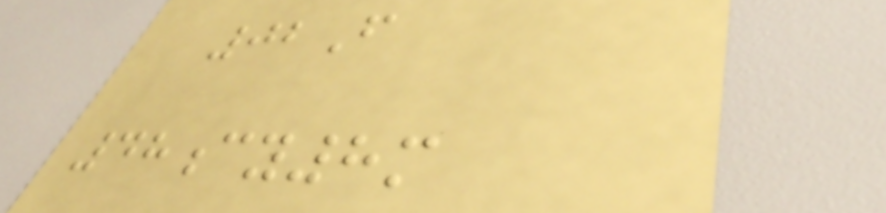02F
48cy8m
